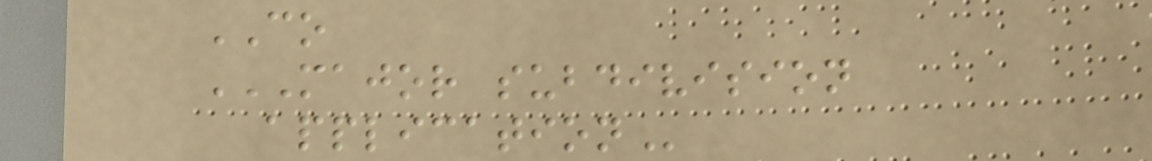CO
MAJOR SUBDIVISION
APPLICATION
